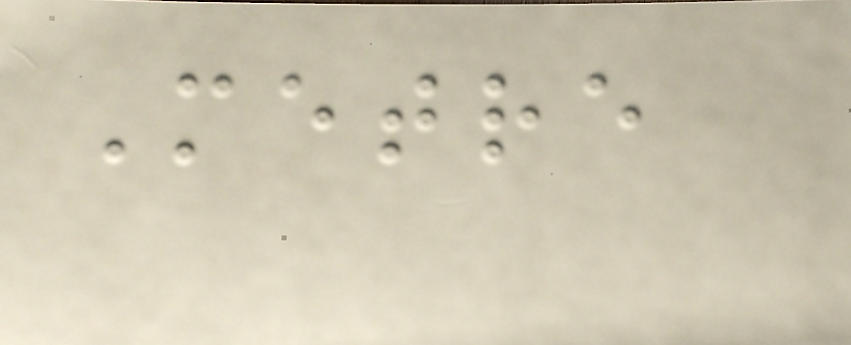Metre
